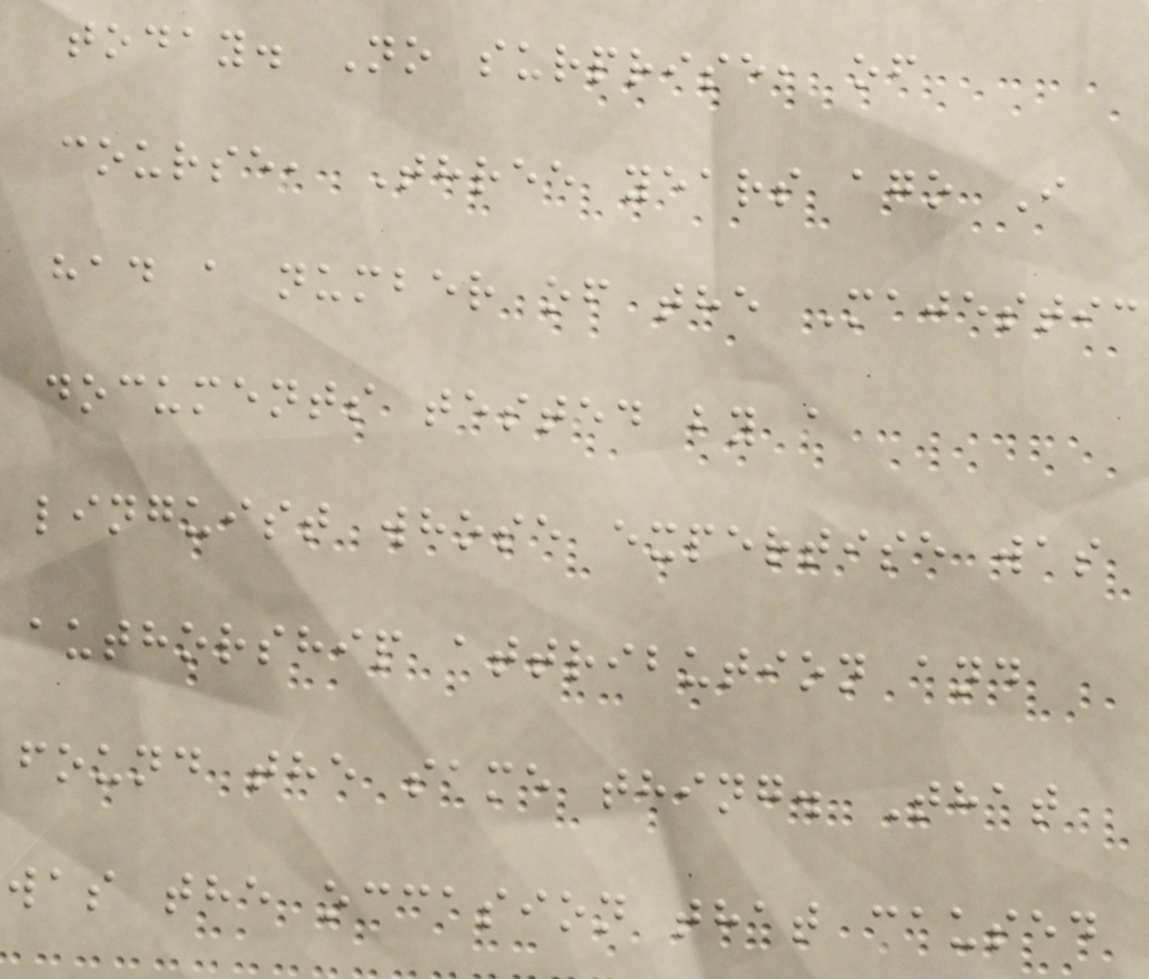today. No surprise, of
course, Three years ago I
had a number of the Majestic
documents tested by a
linguist whose expertise was
authorship attribution and
found the same thing. That
was the occasion that caused
